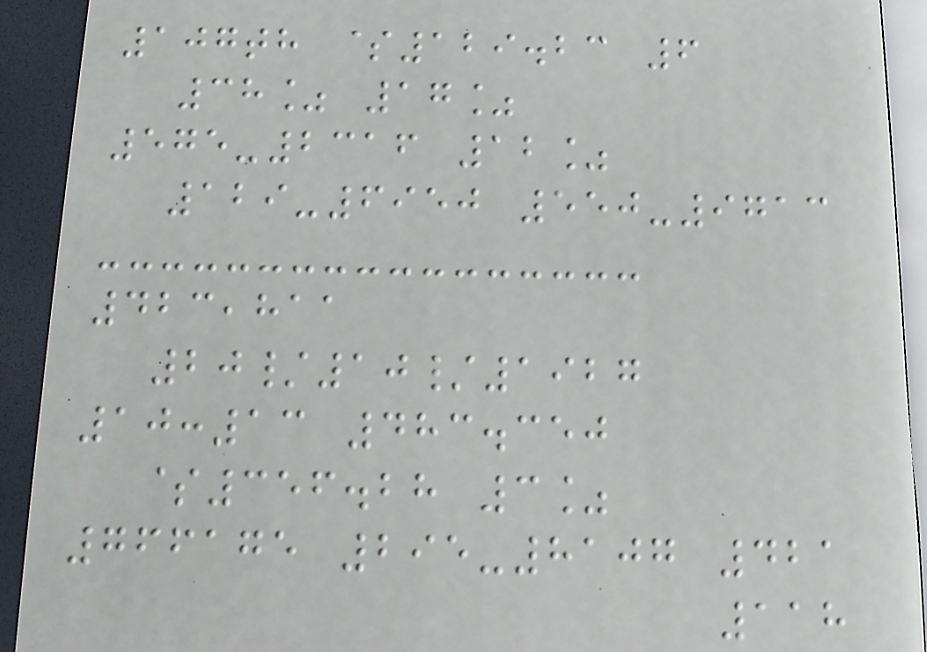107th $129.23 6
38% 17%
575-2316 12%
129-6950 550-9713
423,811
20/10/1927
10:13 483.350
$356.28 3%
766175 295-8107 421
118
